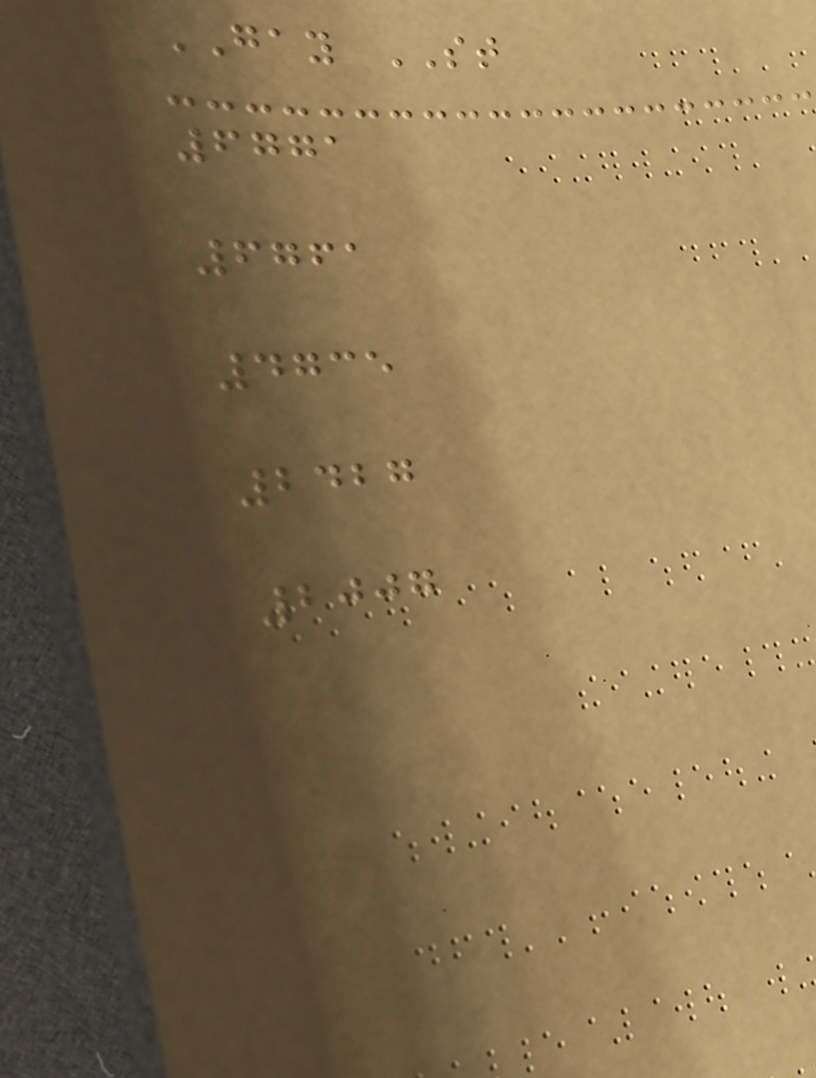GAY ST
6771
6761
4735
2427
2007
